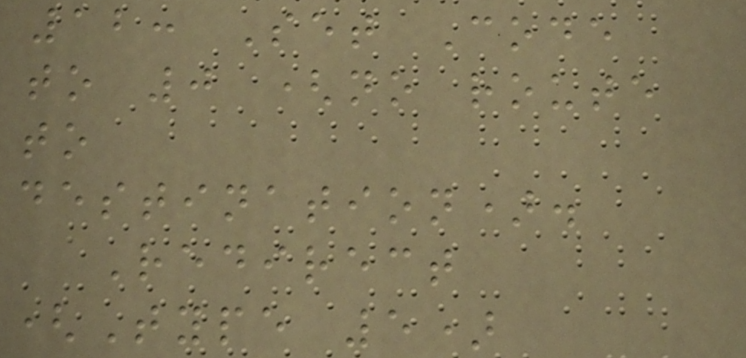12: Set Code
to 0 (no route
to
destination).
Redirect
(Type 5)
